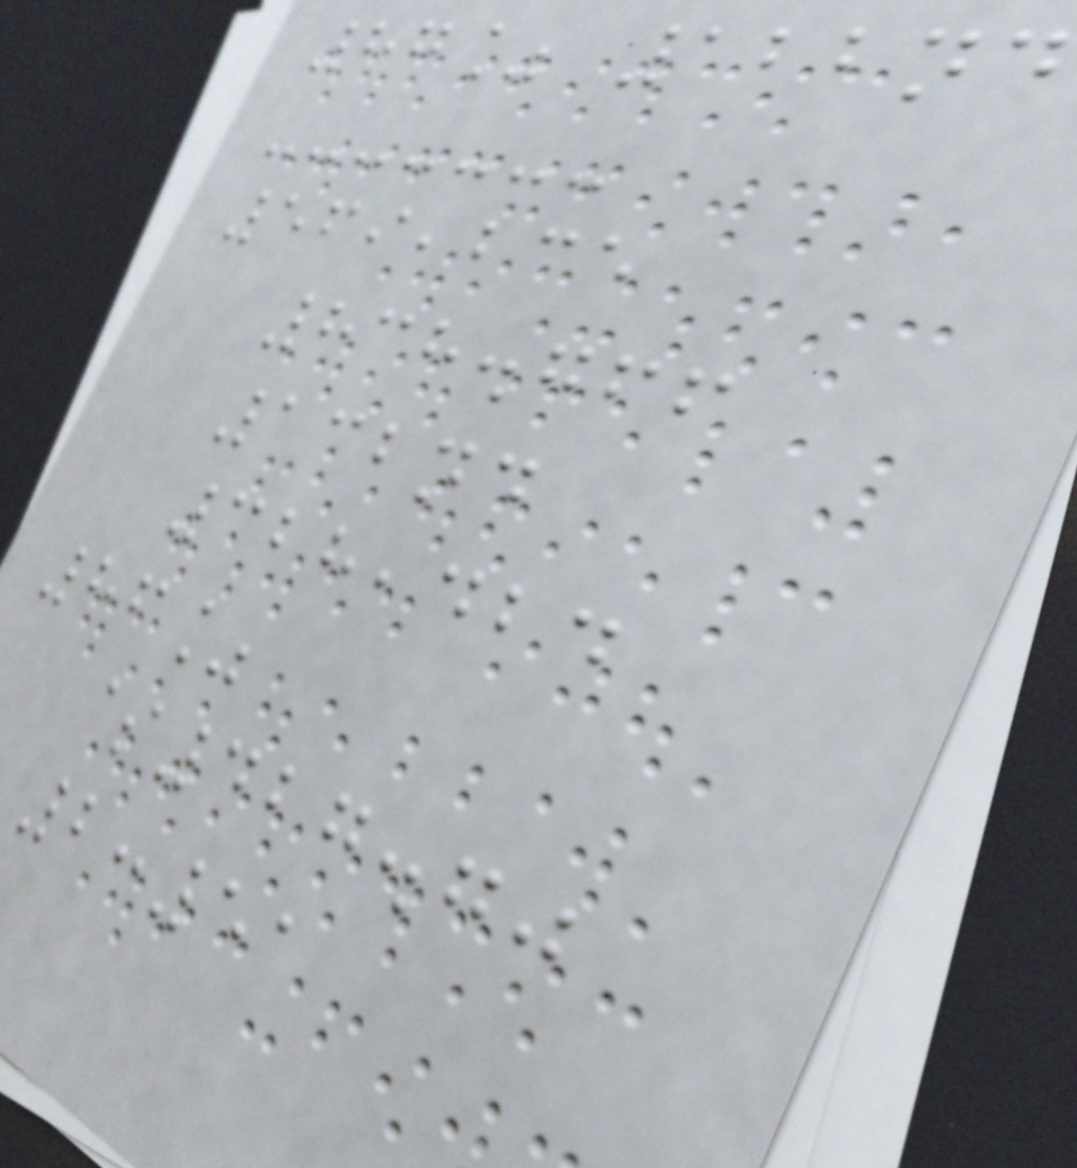87% 122nd
569,235
838.766
132nd
328,424
86%
$427.70
2:51
